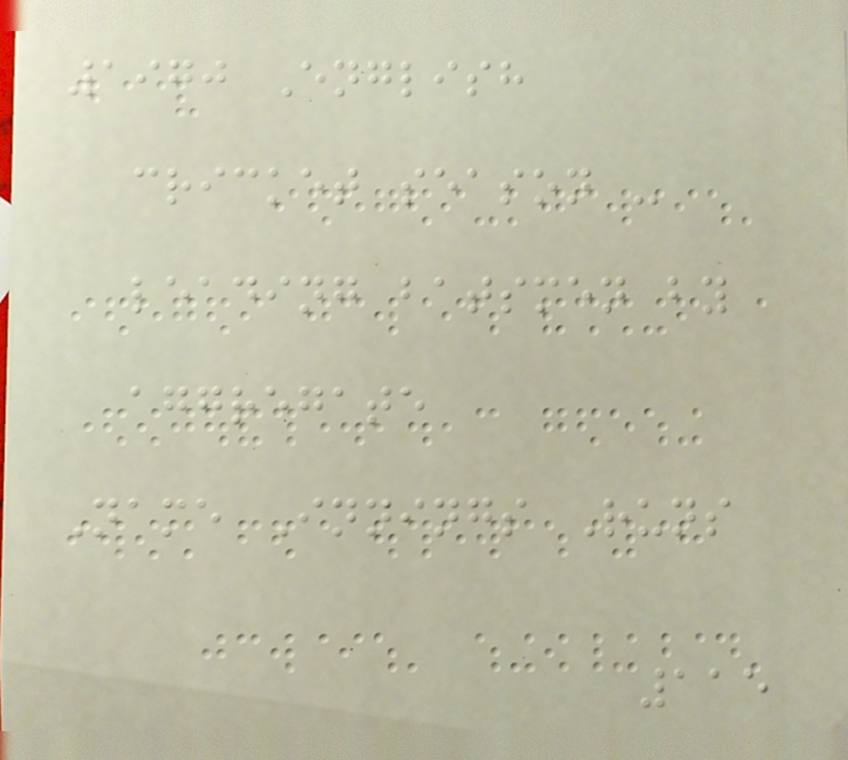1970 English
cricket season -
leading batsmen by
aggregate
Name Innings Runs
115
